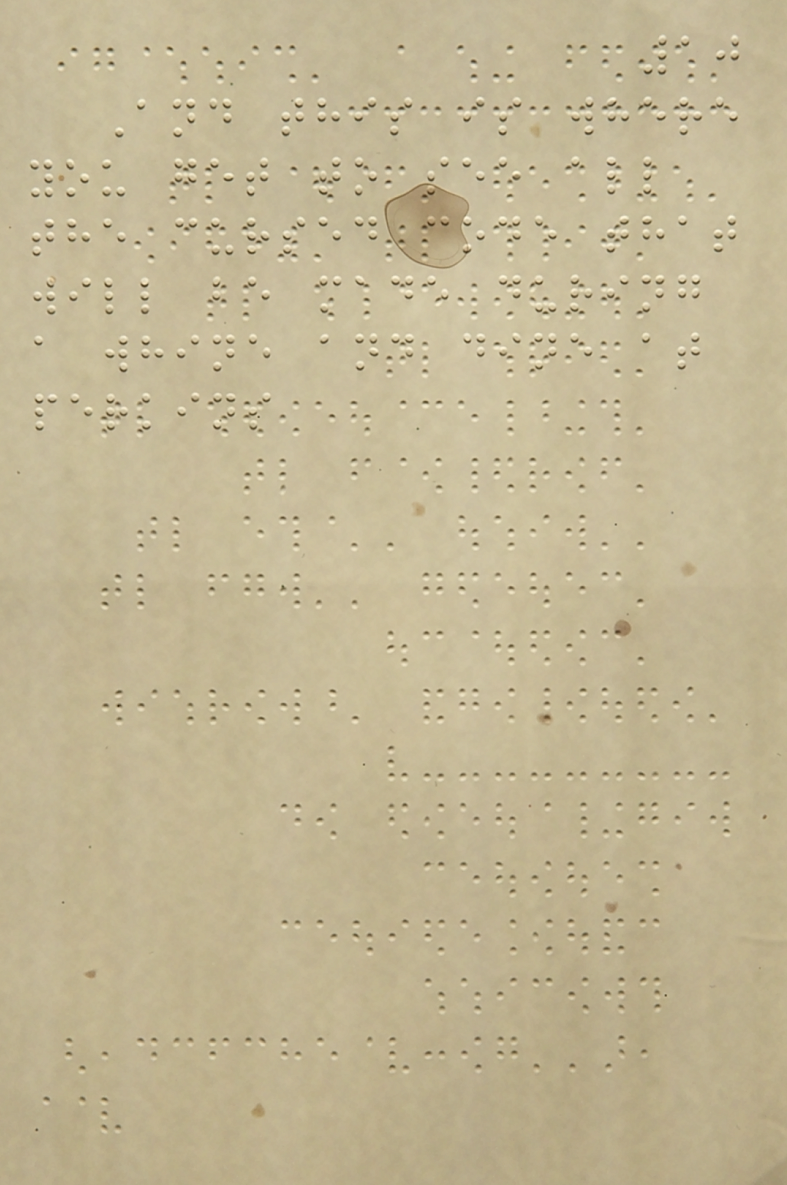10
And this is where
you get to see all
the cursed code that
will be made during
a whine and dine at
perkins
